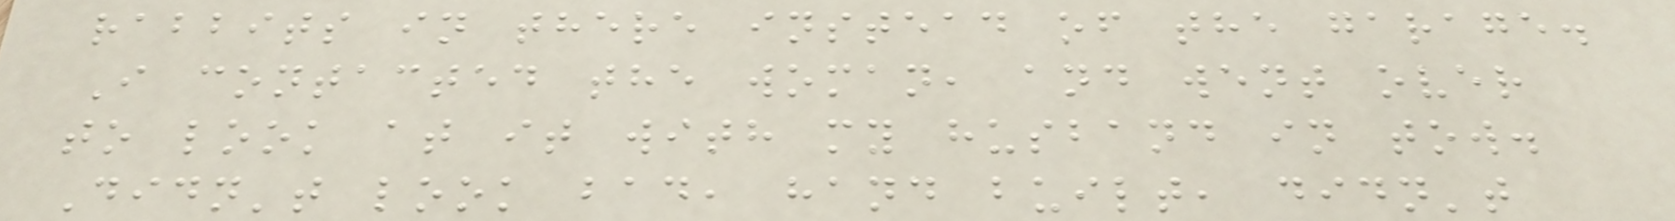rabbits in there instead of the garage.
I contacted the woman, and went over
to look at it with my husband in tow.
Didn't look bad, hand built, didn't
